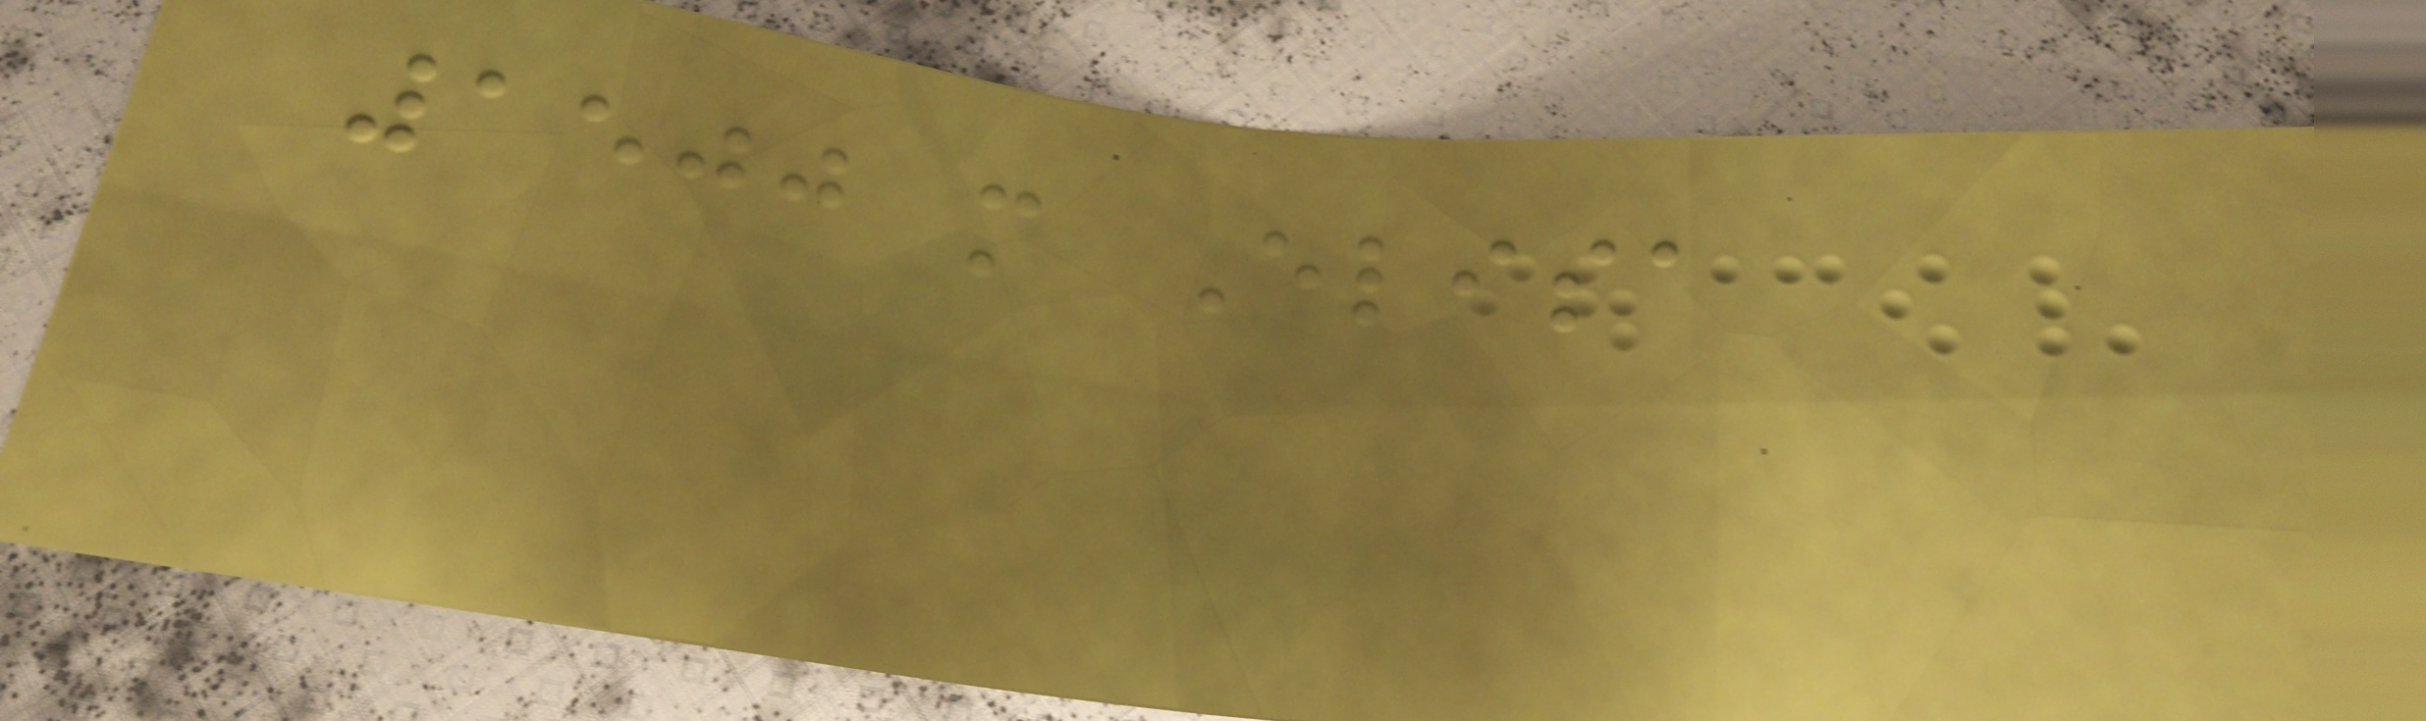1500 m Elisa
